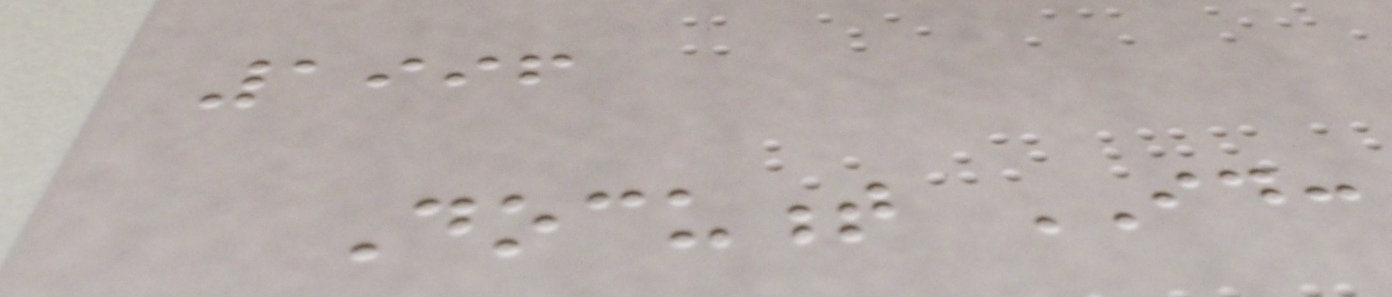1996
Document ID:
